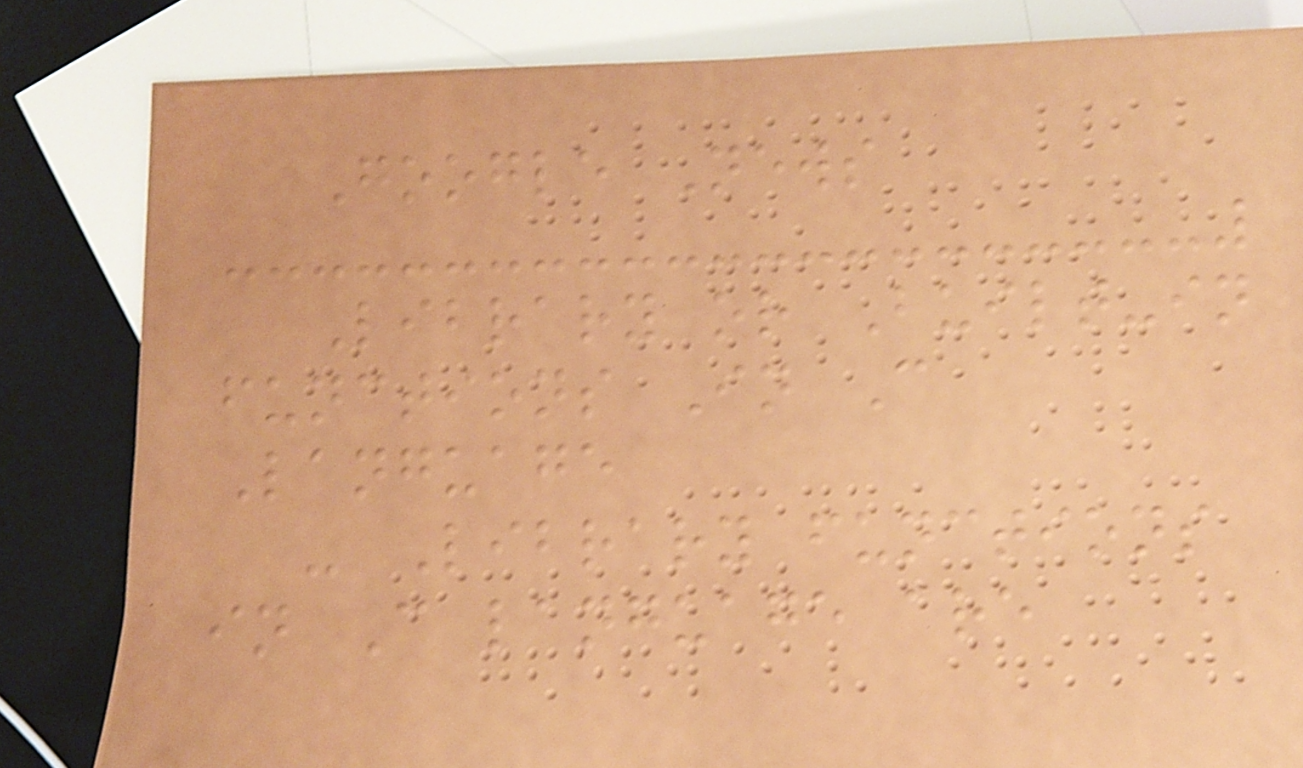Google News
Library or Built-in
functions In C
Language
- Library functions
in C language are
